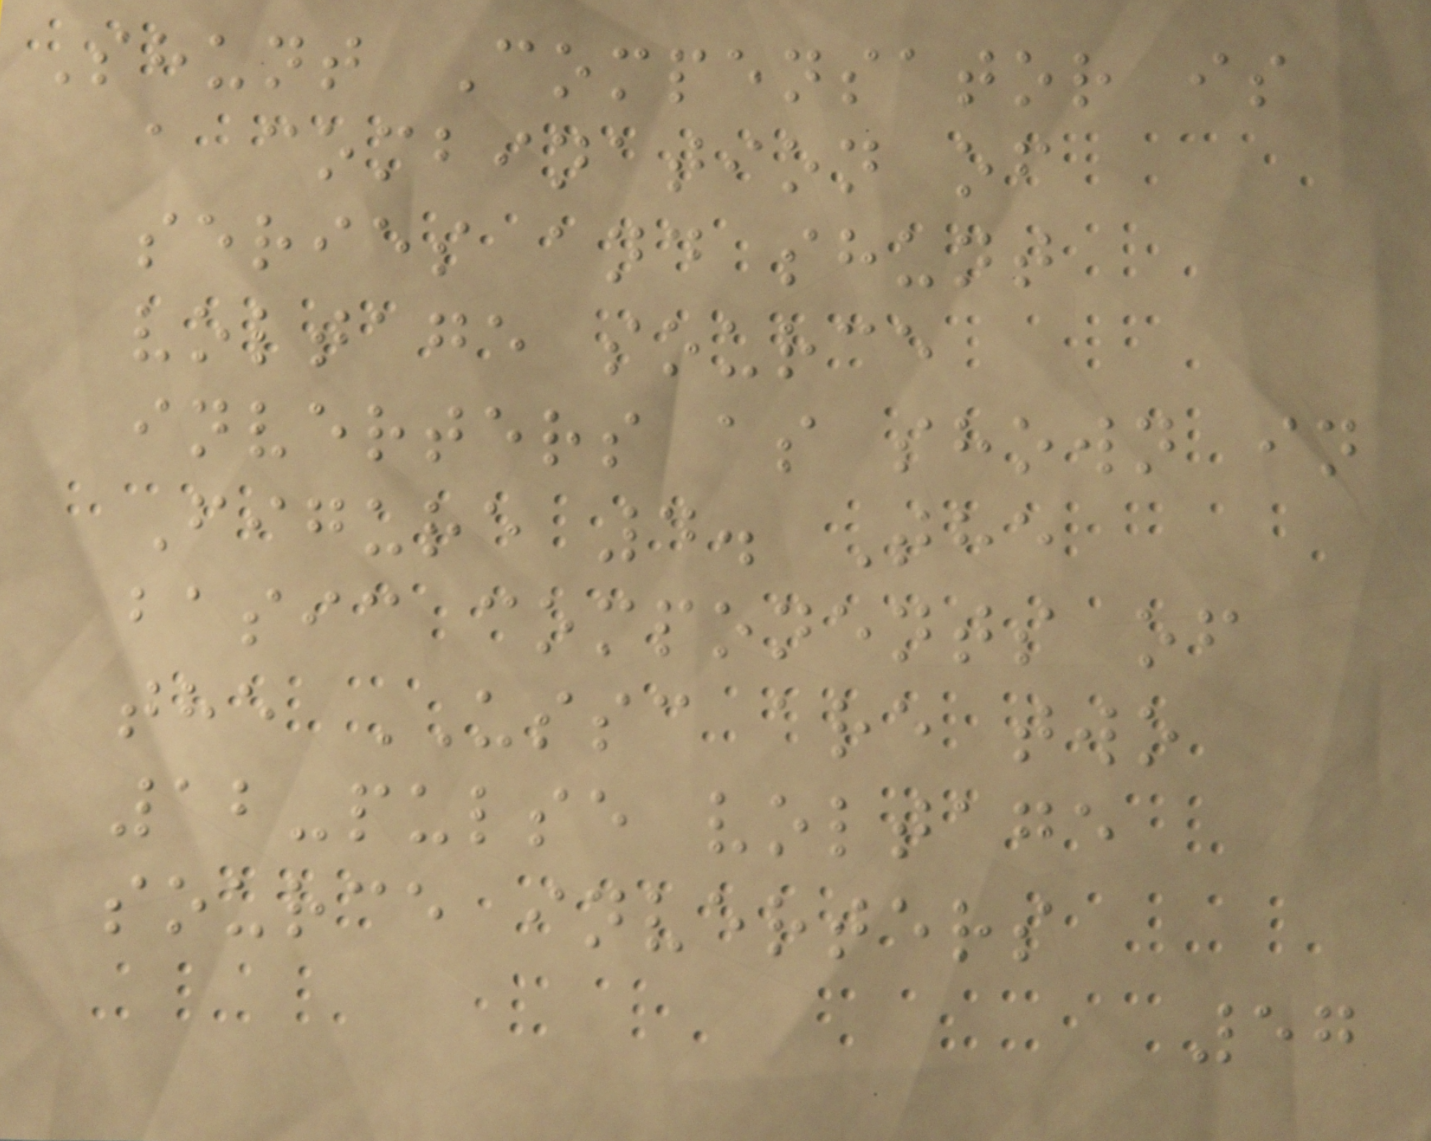Shunt Compensator is
a combination of
series and shunt
voltage source
inverters as shown in
Figure 4. The
basic components of
the USSC are two
12-pulse voltage
source inverters
57
